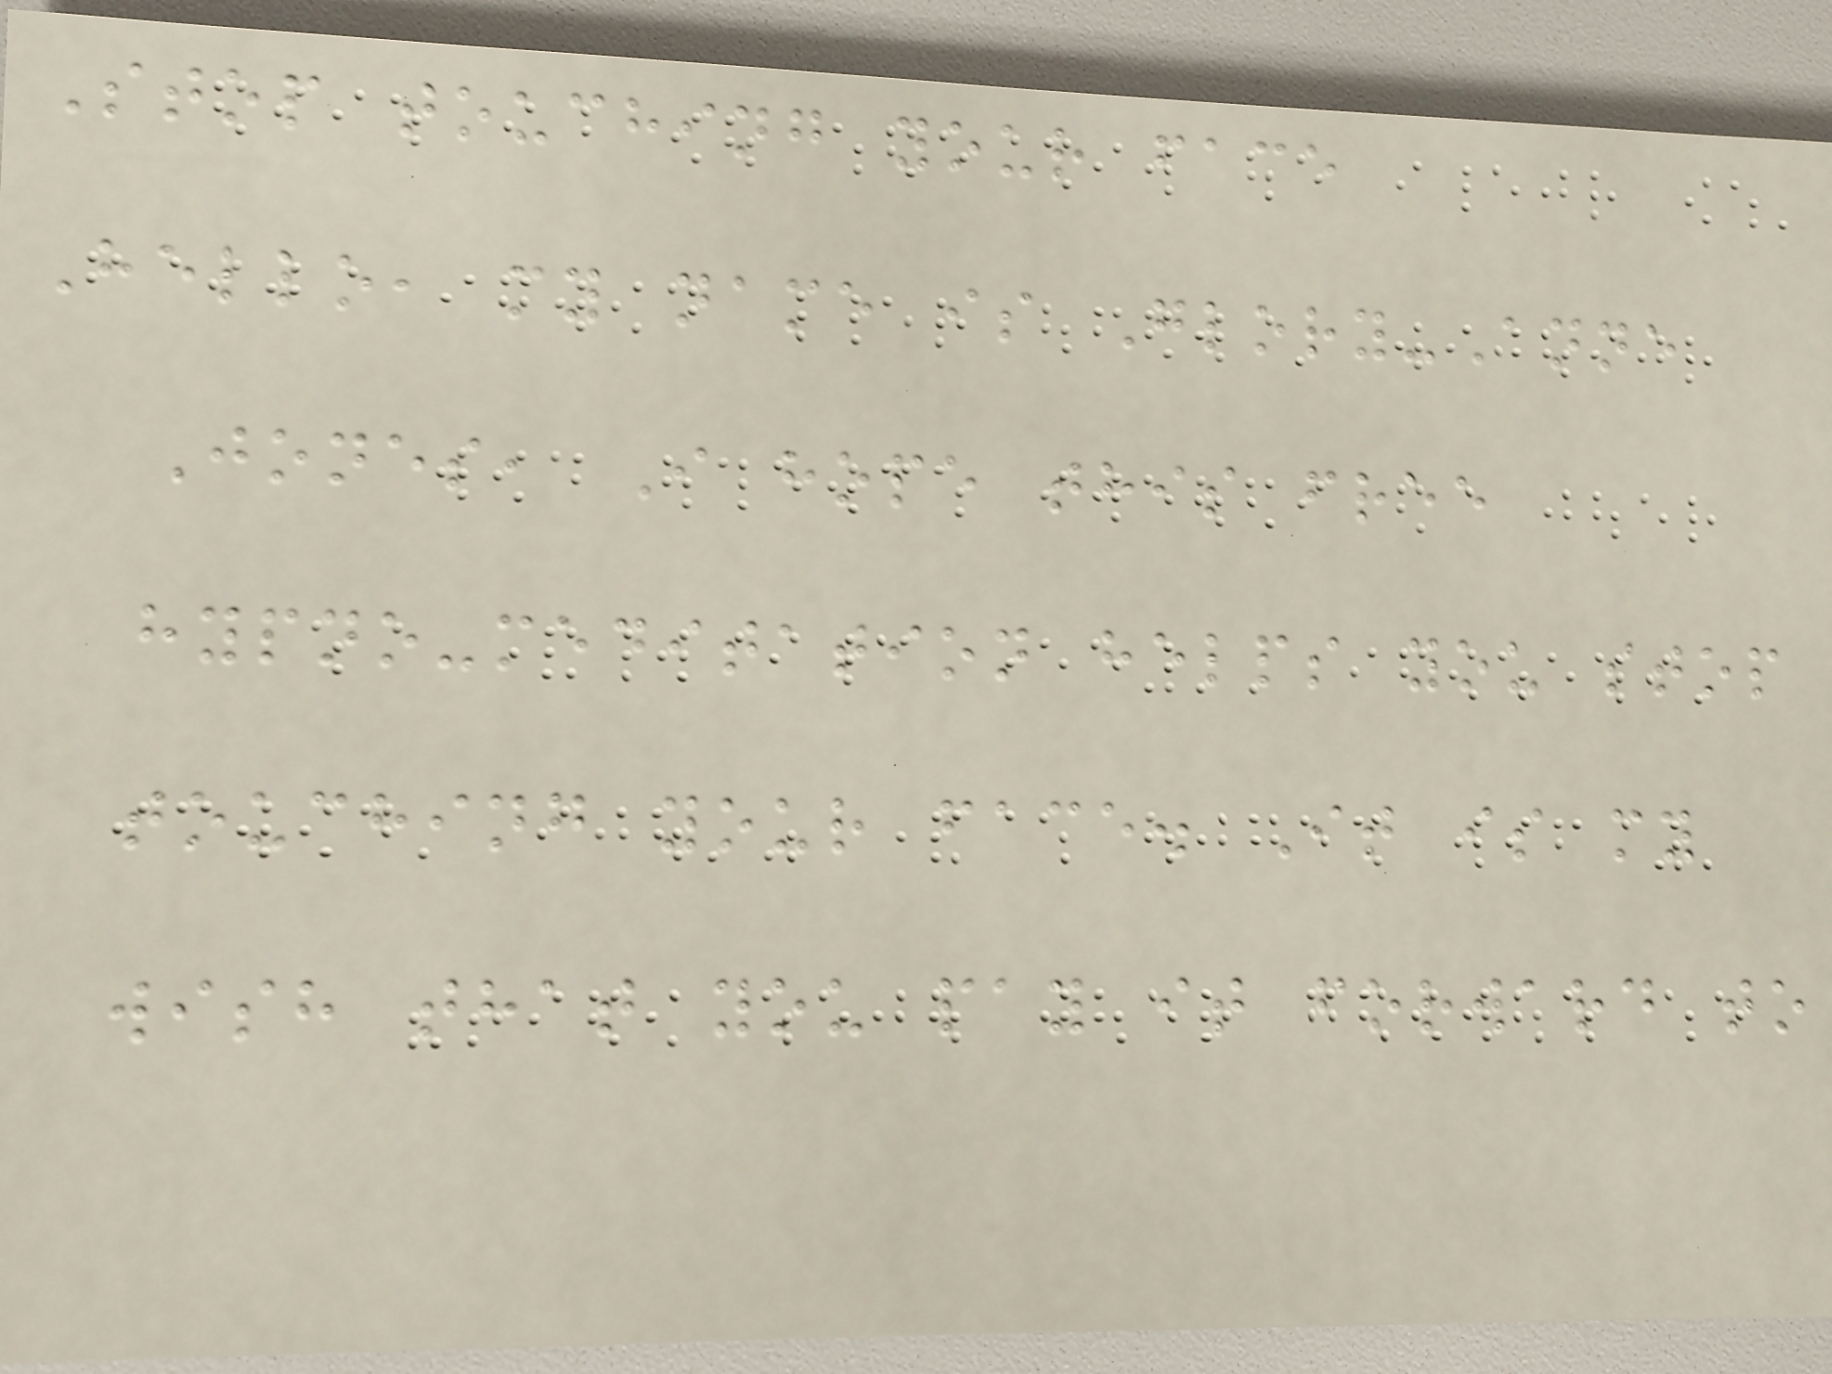Stop touching your face
Hello, my name is Glory-Anne
Jones, I hope this free
hypno-meditation helps you stop
touching your face. It is my
wish that you pay it forward to
